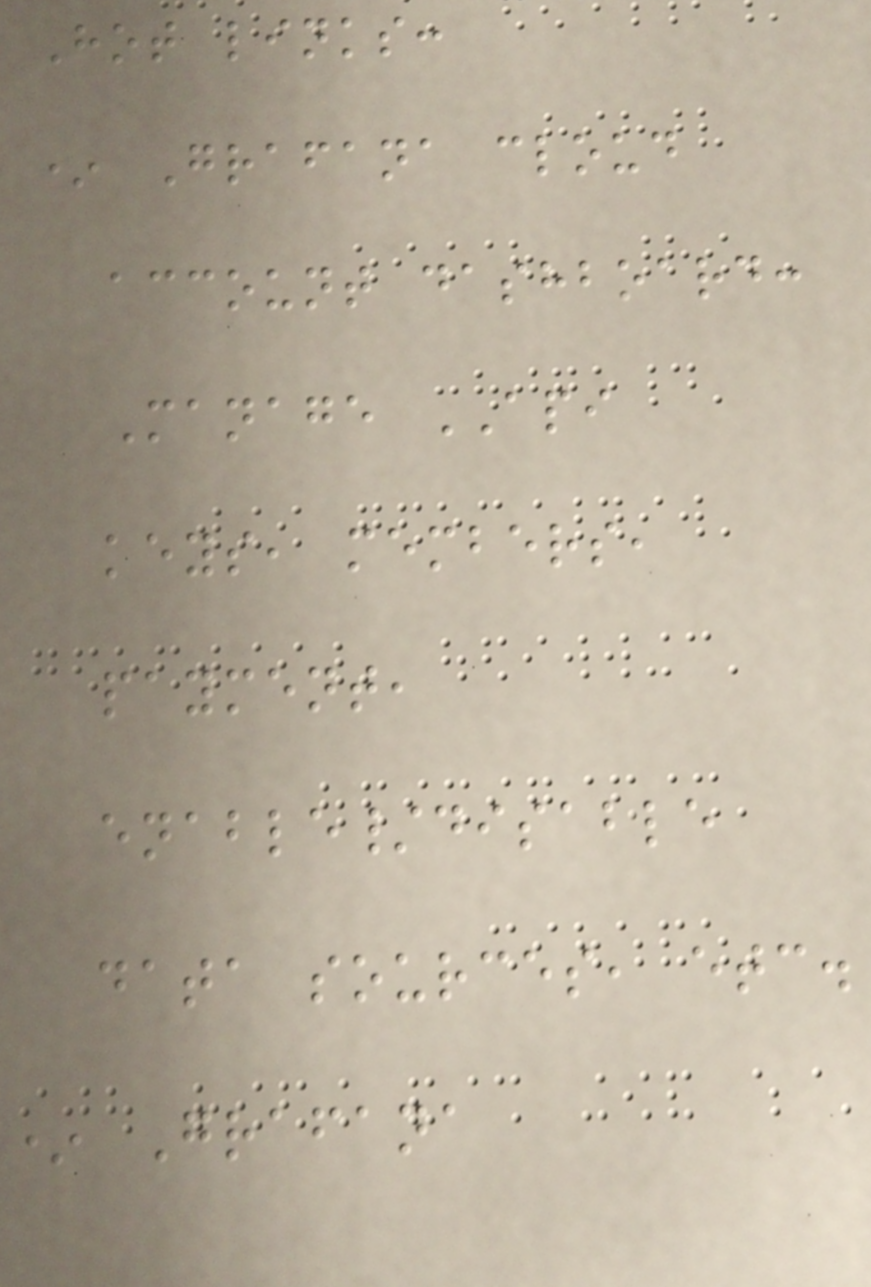Hot links:
* Grafana cloud
account dashboard:
Manage API
keys, members,
payment,
enable/disable
data sources, etc.
* Grafana
